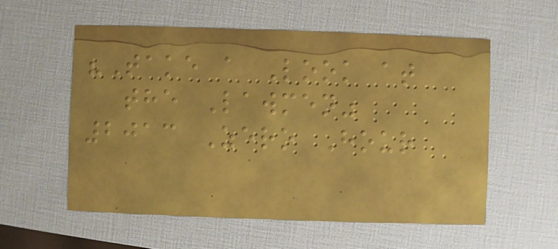"Take a Look at
the Lawmen"
2013 Zero Hour
